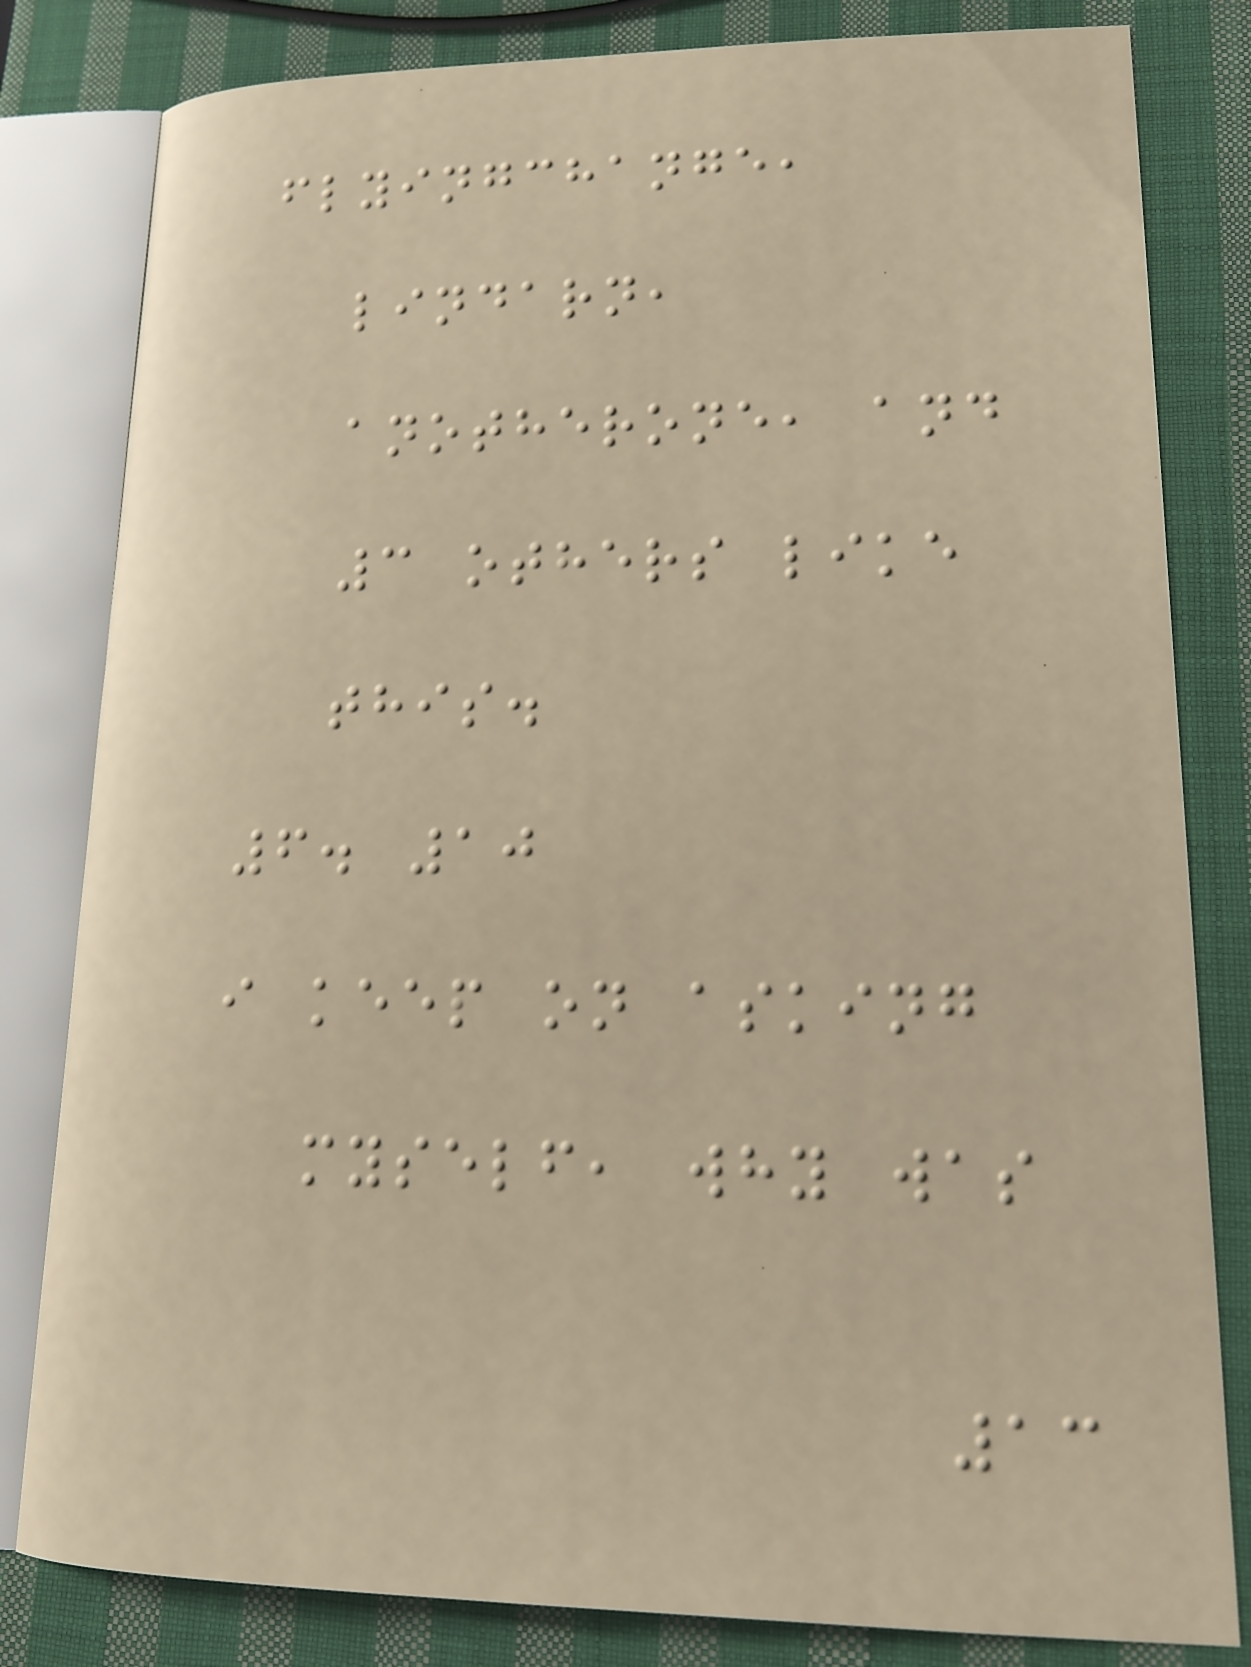flyingchange,
lindarn,
anotherone, and
3 others like
this.
6. 10
i keep on asking
myself, why was
13
